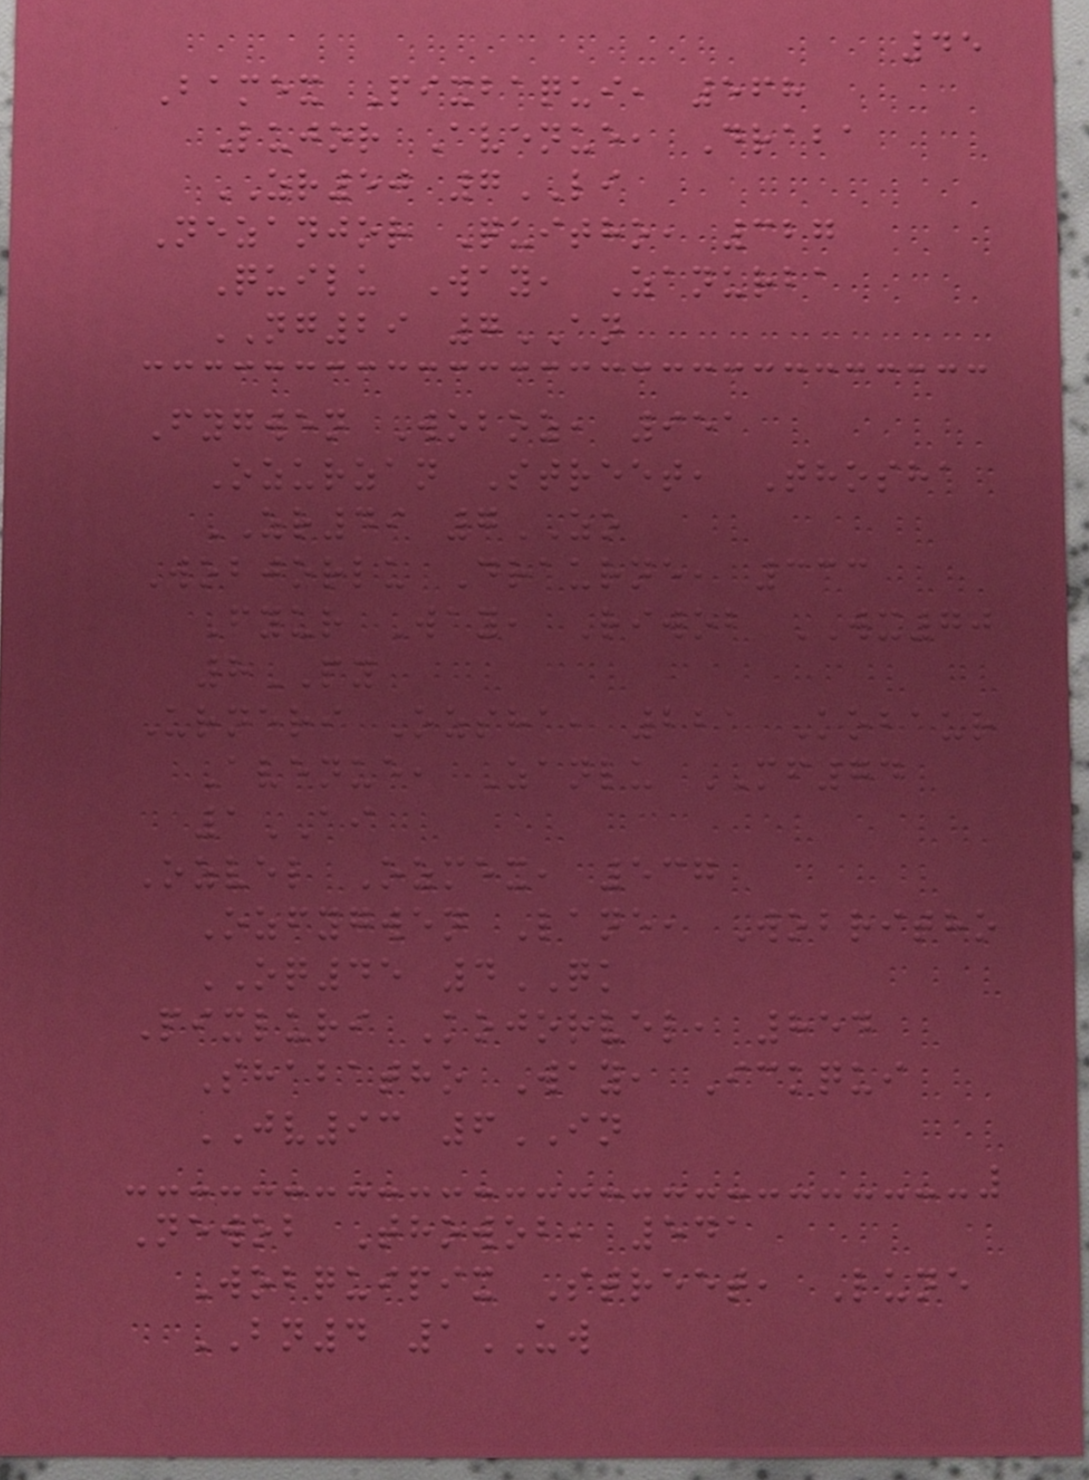45
Bamex Pixbaqui, 568
Lujor Avenue, Draba
ZR50 7LI
Nezanjor Quitho, 327
Quilu Way, Zanurba
NG29 7AN
Fygwen Woboz, 951
Ozurzan Street, Thosha
ZR49 7ZO
Wobjorlu Draurne, 333
Fyur Way, Riwob WX70
8PY
Urneri Ozsha, 221 Kobaur
Avenue, Zanlu MF74
1AI
Ozvel Ozmex, 537
Ozfygwen Lane, Wobritho
OQ45 4QK
Pixluri Kojorvel, 854
Shabatho Way, Ickqui
JV93 6IN
Newob Thowob, 541
Wobquipix Street, Lune
BN4 1UW
